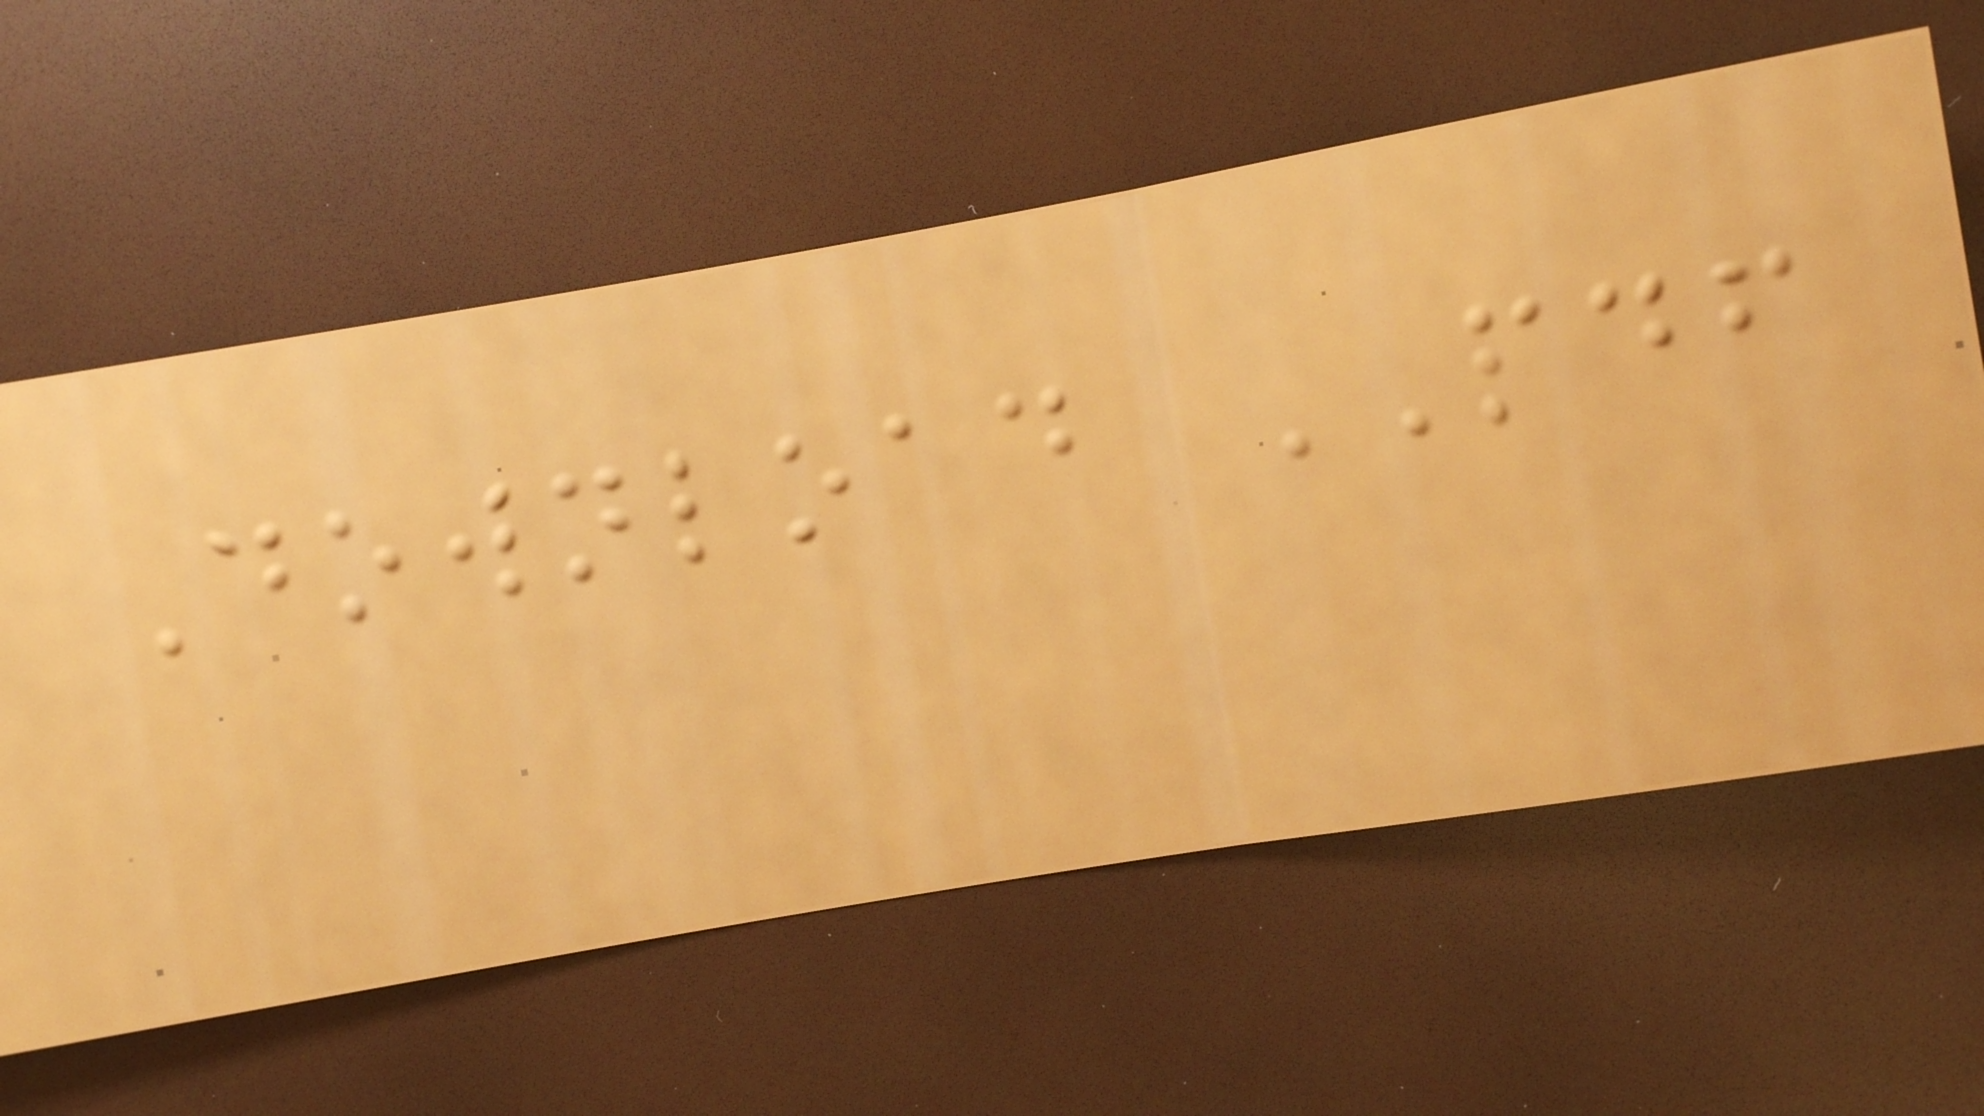Download PDF
